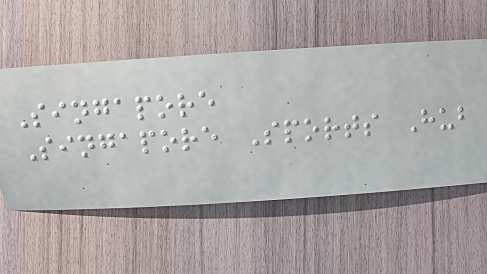Singapore
Singapore Sports Hub
